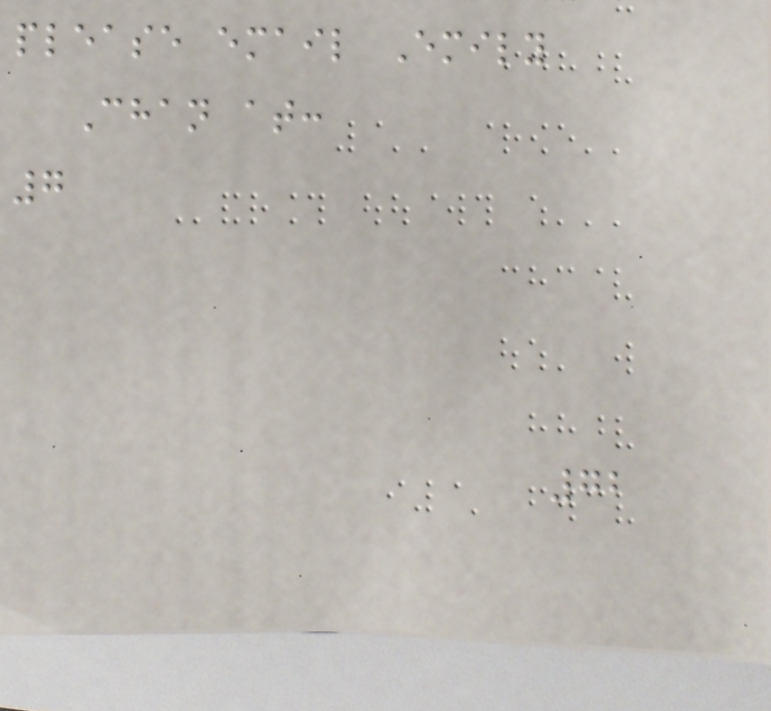please email Emily
Chan at:
7
72
